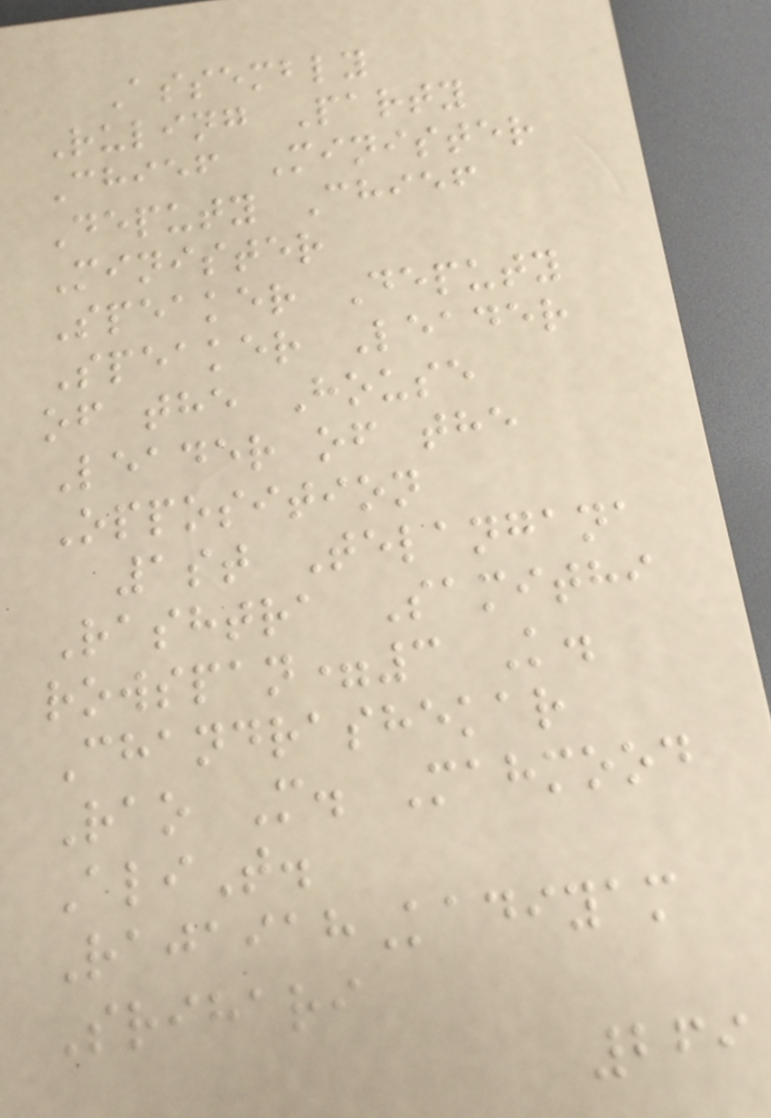Assembly
Ruling Party
Chief Minister
Deputy Chief
Minister
Speaker Deputy
Speaker Leader
of the House
Leader of the
Opposition
1st Telangana
Rashtra Samithi
rowspan=3 K.
Chandrashekar
Rao M. Mahmood
AliT.
RajaiahKadiyam
Srihari
269
